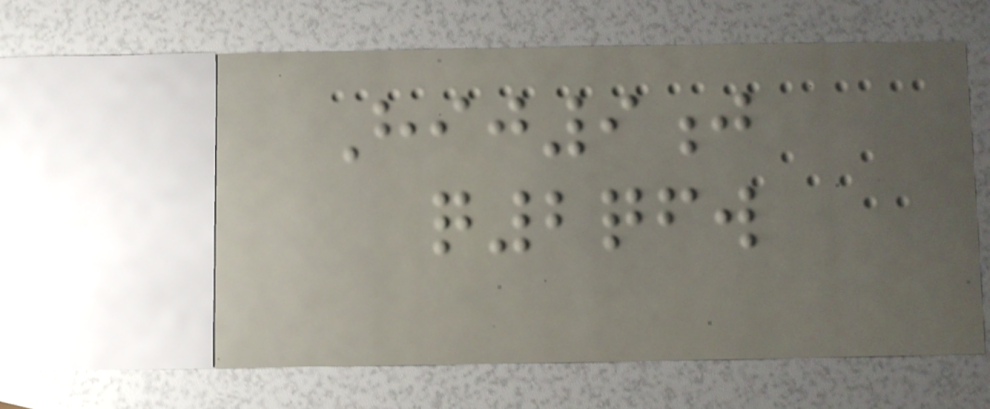Hij9j
q2qfw
